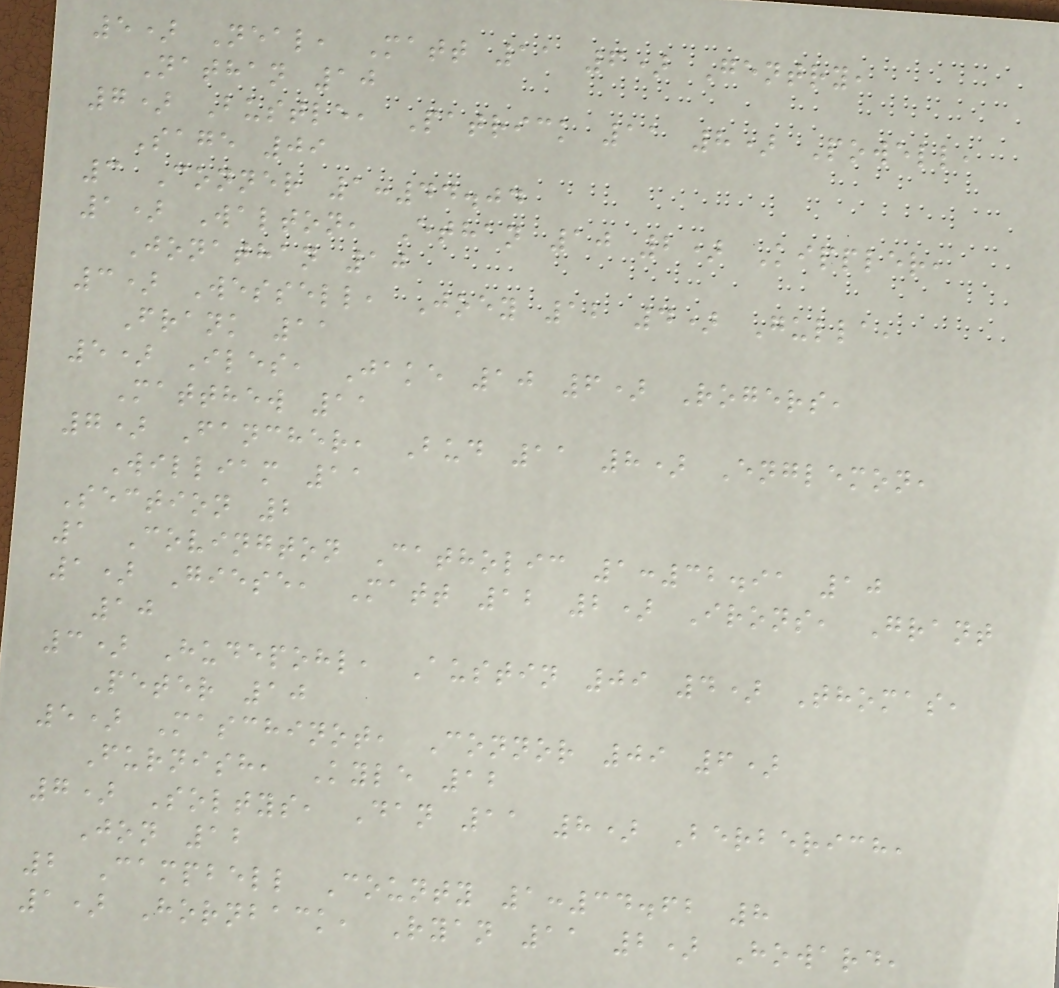5) Neal, Matt 11 6) Gentry,
Nathan 10
7) Bustle, Patrick 11 8) Powell,
Sage 09
3 Conner 1:44.04
1) Walton, Ethan 10 2) Kippler,
Jonathan 10
3) Wessell, Joey 12 4) Gulla,
Frank 11
5) Iles, Jake 10 6) Rogers,
Matthew 11
7) Fancher, Bud 11 8) Englemon,
William 11
Section 2
1 Covington Catholic 1:32.91 10
1) Giese, Matt 12 2) Irons, Grant
10
3) Hudepohl, Austin 09 4) Thomas,
Peter 10
5) Maschinot, Connor 09 6)
Furnish, Kyle 12
7) Soltys, Dan 11 8) Berberich,
Jon 12
2 Campbell County 1:34.62 8
1) Hornback, Ryan 11 2) Howard,
